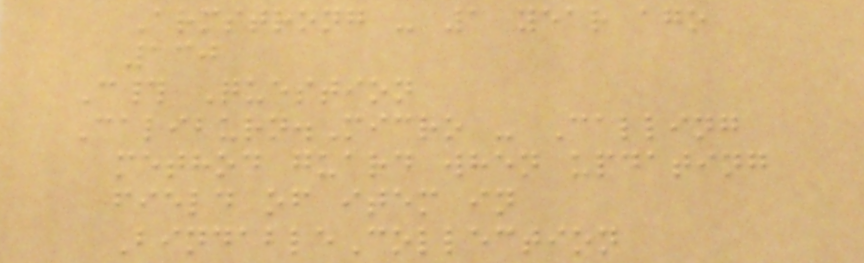Armstrong - 1 year ago
130
C# Question
Caliburn.Micro - Calling
method guard when updating
field of item in
BindableCollection
